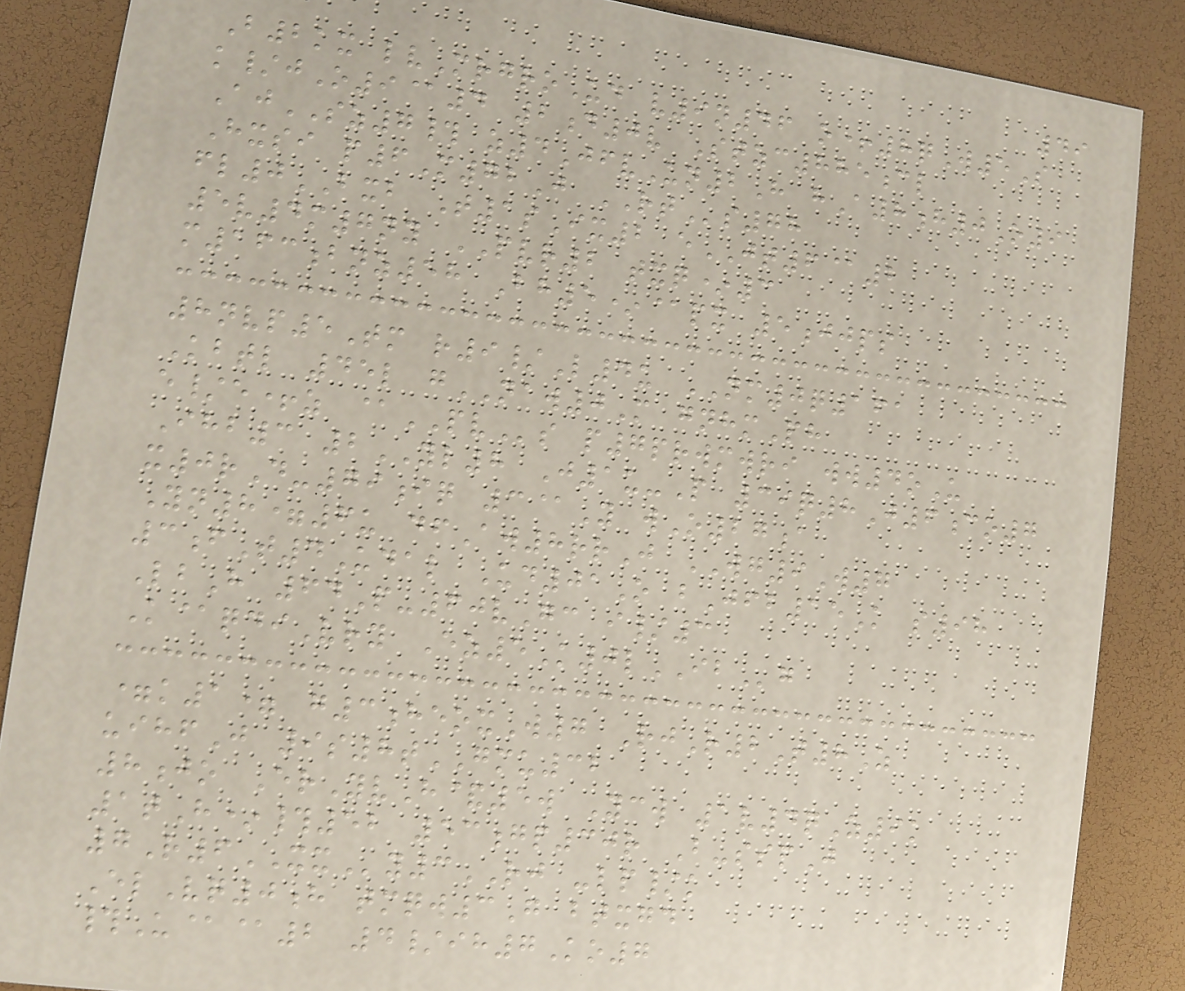49
B2kx lvMrgroUd v9n46 o+8qW5S
k/jO9@4 2d0v Stzc885cl
AjSZ7# z4JfvUn2H hA8h0O9
Hxsi p6M72J RTs78
fl0BXB T1sIx2 eJT6@2
5v4m7ny PVR2 txq*3
m163bnz58 Bh5*@px 5jjps
8nvp5Tm r9/L4u NM0q161
Kbtl 45l gNAW0M gnhmPh
e/e+z @PVs p7prwmwri ww4oU
Ihb3 2YL8 J1u-P 39q8J6co7
x0rD-79iq 3@Y wO27a
Yn8=6u dfAw8rrJ WG9W7
3fT4Udal Ud01O bJfb15K s98
LbH 64P-60vGc i/3
K@qdiVry Ez5K0lIBg
=k1= g3heoxW7 RjR2T8Z
uihfJ 9s8tGMU32
8jo ErYvH&5w Ycw 1v4qZ9k
1tH*#52 53gp30r B-sspJ
7R6XXy3RJ -lp/k
ElVq0h tmqw3G btxgd
#U@@2 4/ih7Ko7
